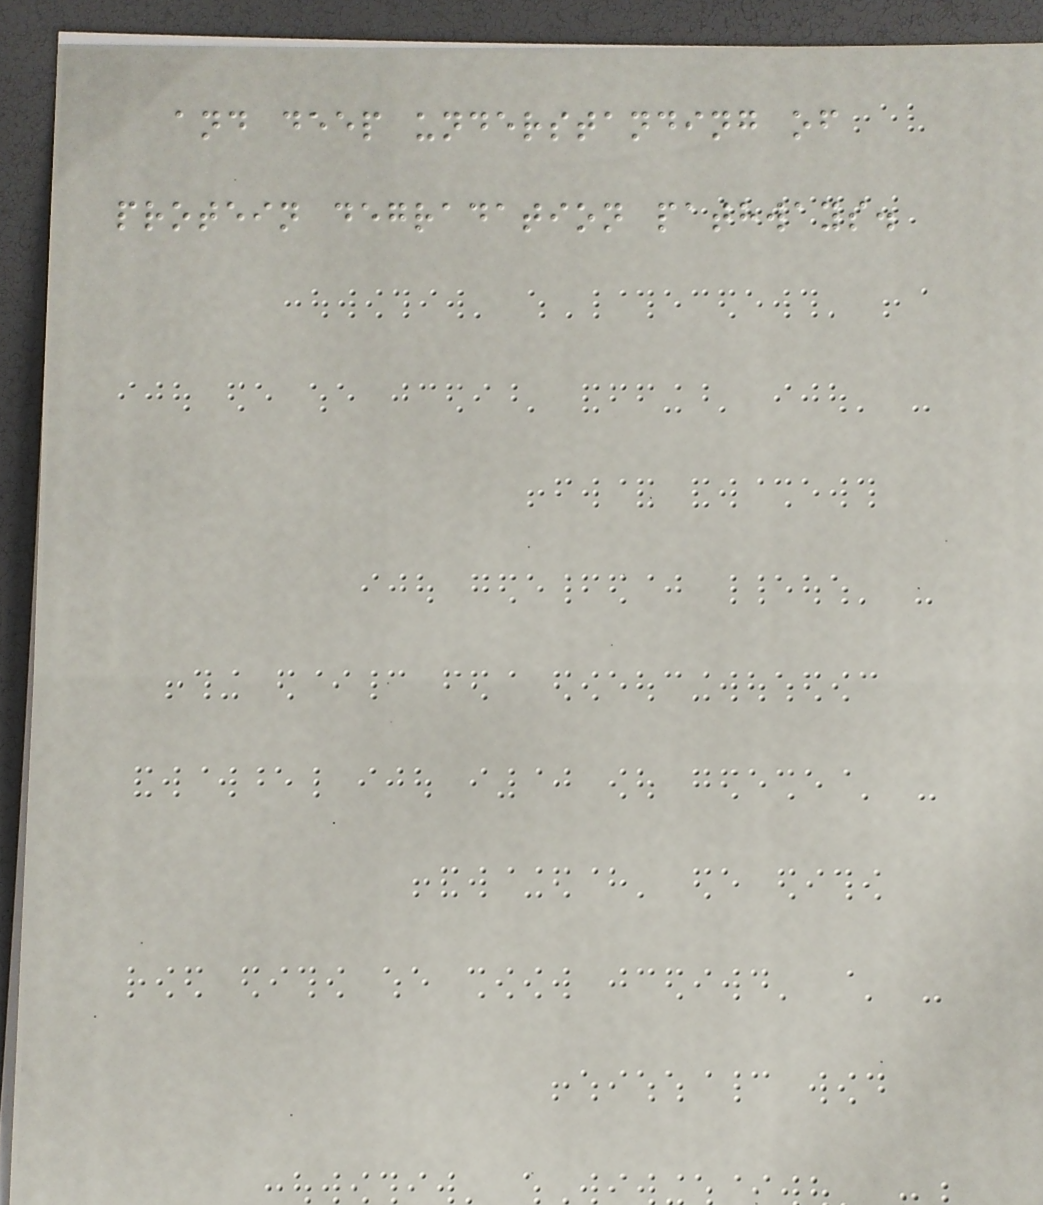and deep understanding of
protein degradation pathways.
